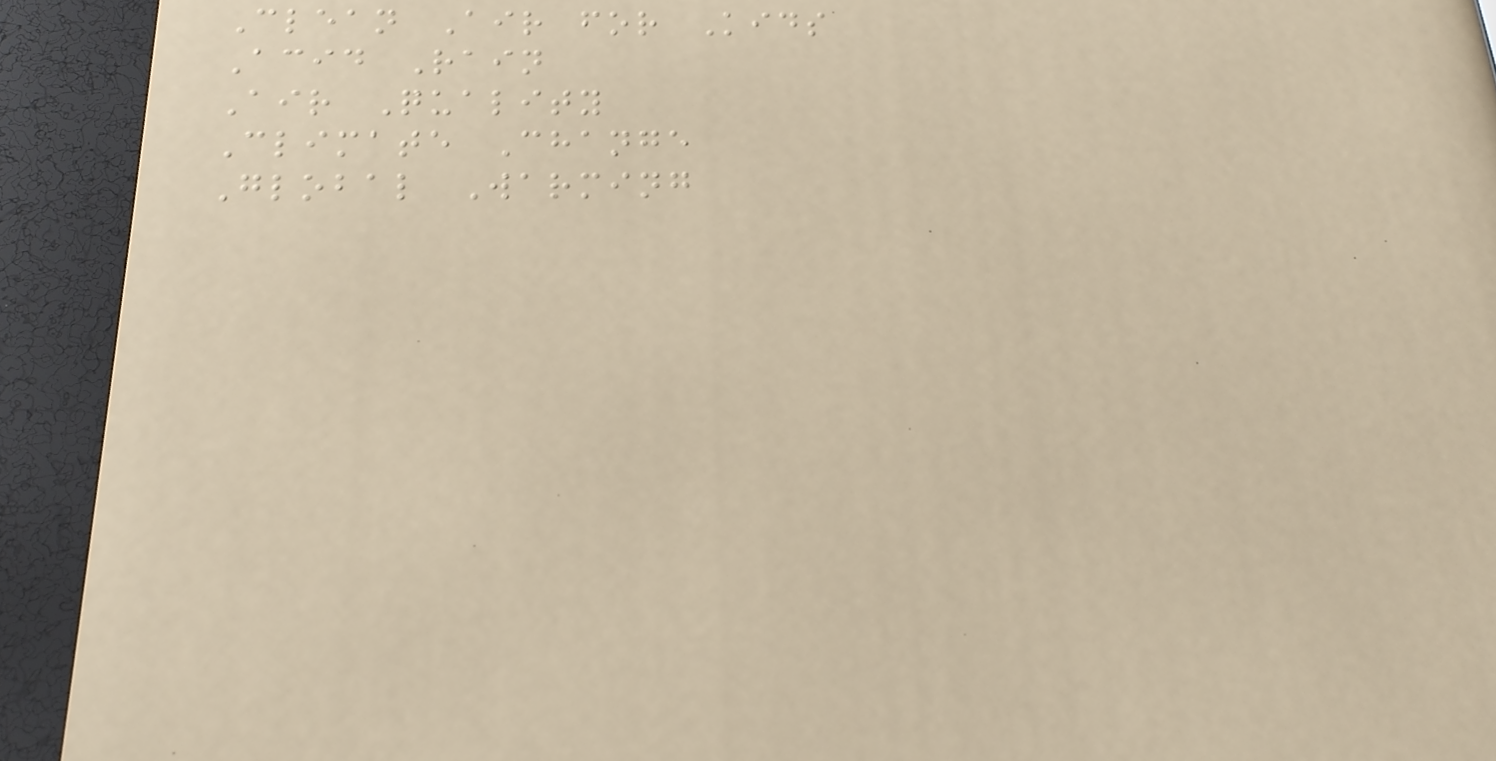Clean Air for Kids
Acid Rain
Air Quality
Climate Change
Global Warming
